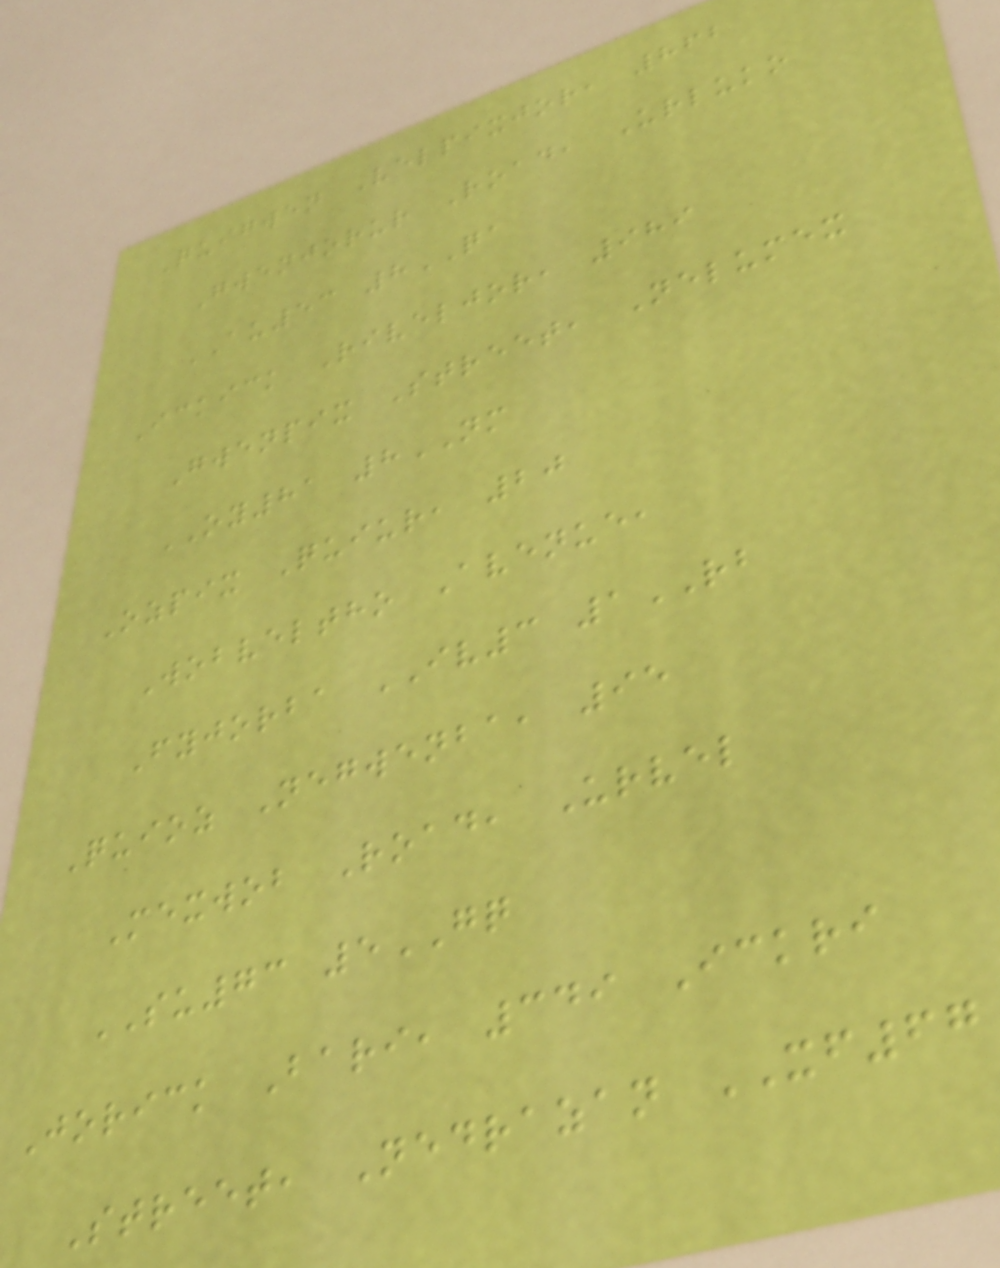Quigwen Velpixjor, 862
Gwenjorur Road, Urluko
AU53 8QA
Ickick Riveljor, 989
Gwenpix Street, Nelumex
OY81 8NM
Ozpix Quiur, 20
Wobveltho Avenue,
Fyjorba IV3 1RB
Quioz Negwenba, 95
Mexwob Road, Urvel
SU73 5GQ
Jorick Bari, 349 Ickri
Street, Nedrazan XF67
